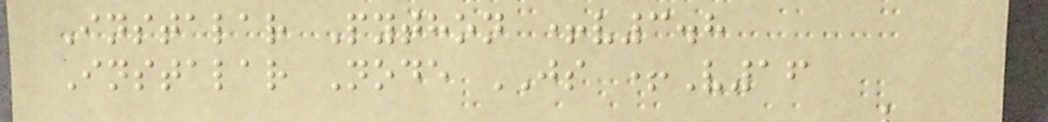Instalar Python +v3.8
Instalar Node JS +V16
